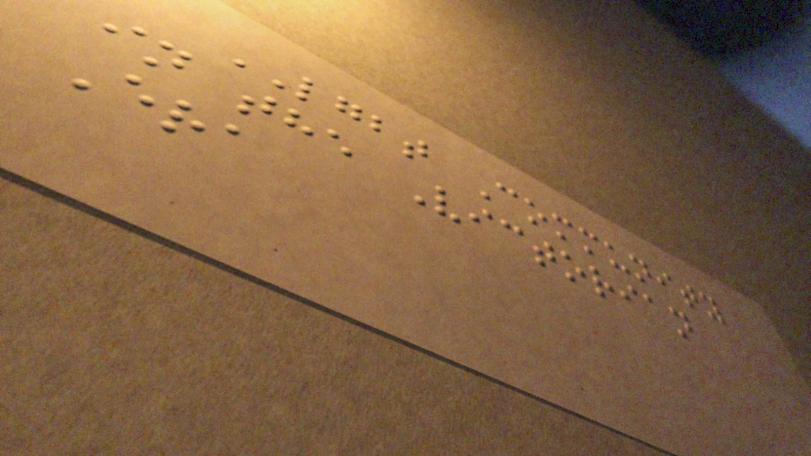LGBT Community
in the Victorian
Era
